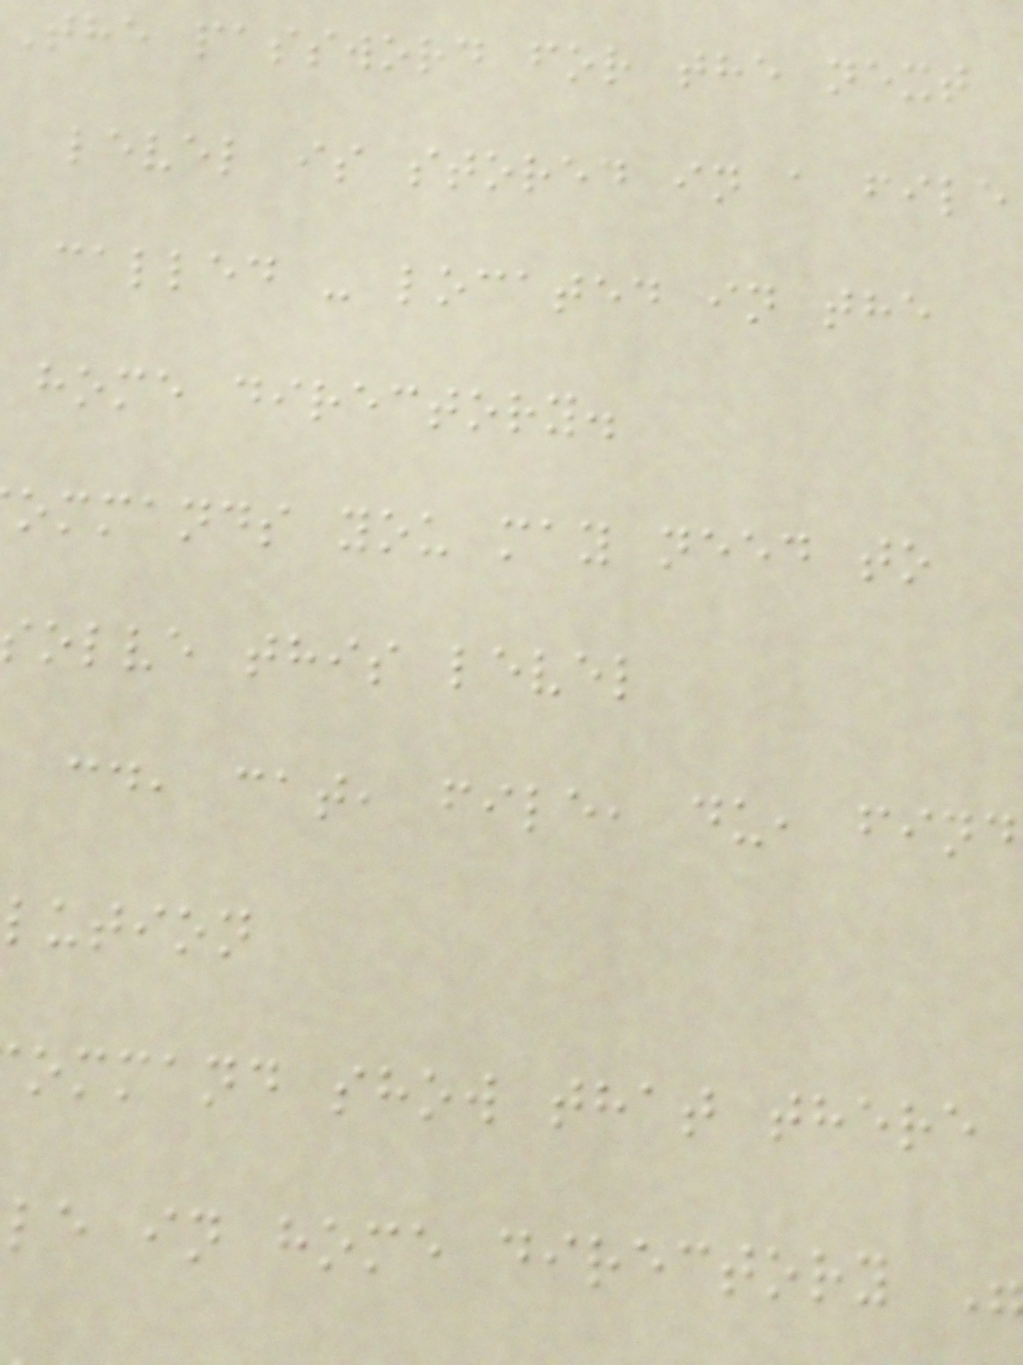The password for the next
level is stored in a file
called - located in the
home directory.
ommands you may need to
olve this level
cd, cat, file, du, find
lution
ommand show that there
le in home directory
